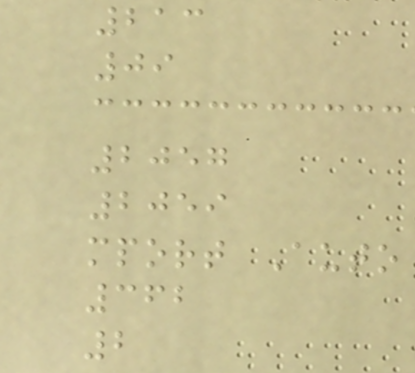213
09
2057
2059
mport Auto
362
2
